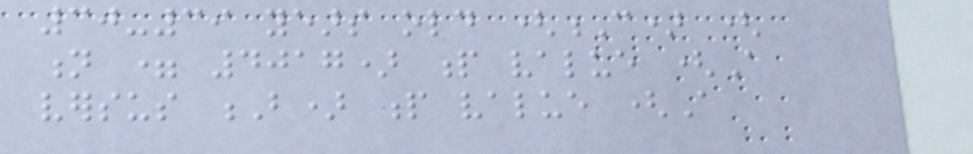30-39 years old (C) (
n = 4017) p value (A
versus B) p value (A
